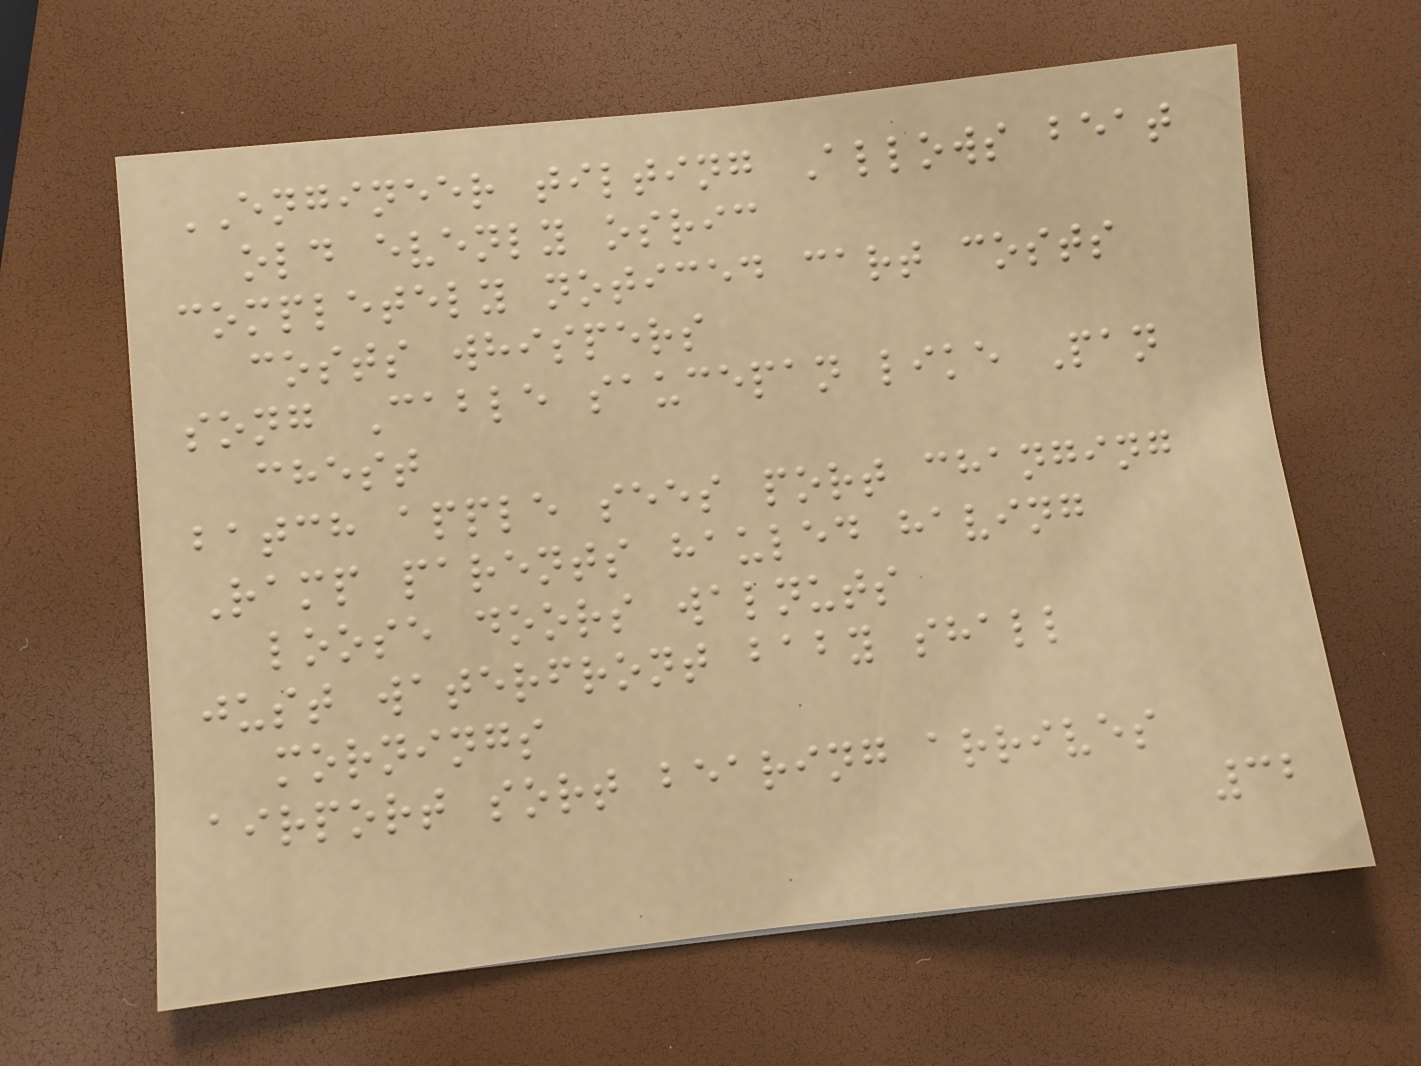ENGINEER tilting Allows beat
old evenly osric
completely noticed cart costs
costs whispers
song Cable saucepan like Pan
chest
batch apple sees port changing
Ramp parents hauled having
loose doors walnuts
just waterfront baby shall
mornings
airport sort bearing arrives
32
